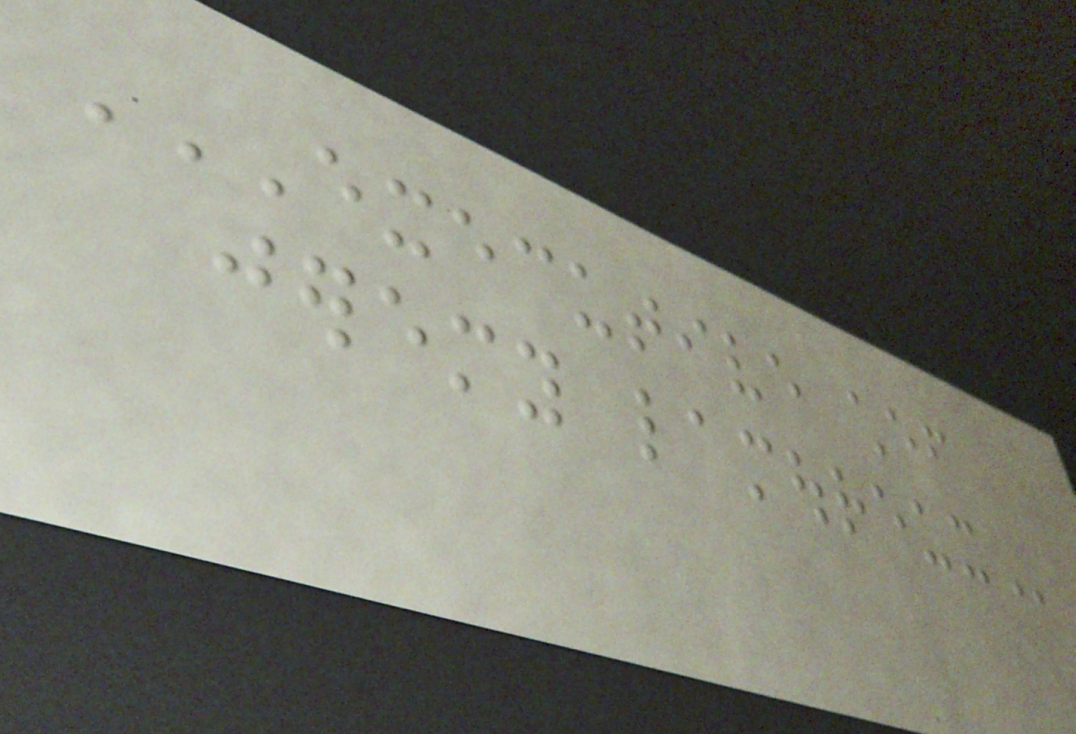EXECUTIVE CHEF
JEREMY LAMOUREUX
